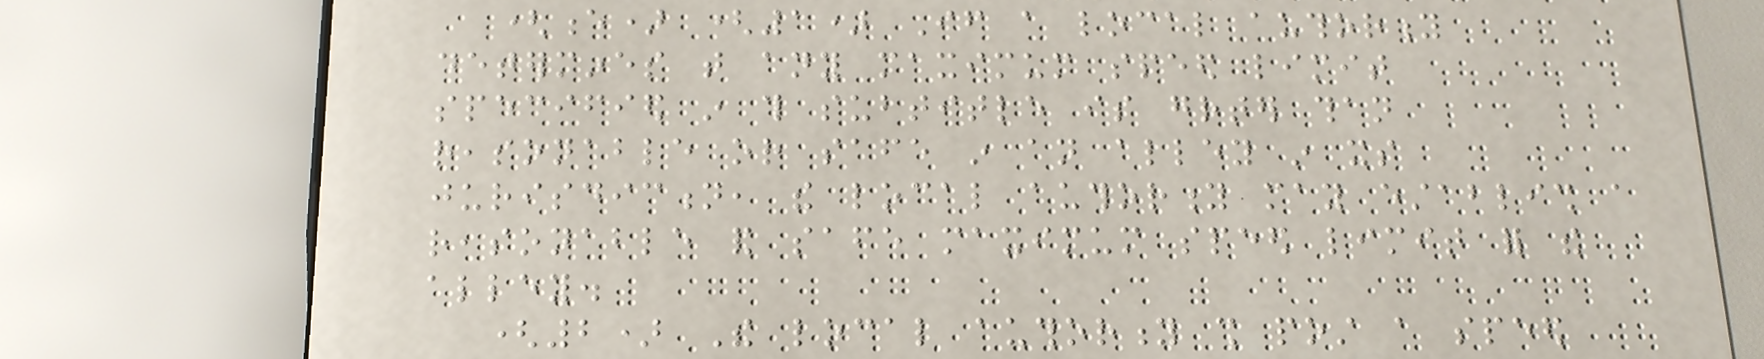(e) (1) If a local authority
determines that any maximum speed limit
specified in this subtitle is greater than
reasonable or safe in an alley in its
jurisdiction, the local authority may establish a
reasonable and safe maximum speed limit for the
alley.
(2) The local authority shall post a speed
